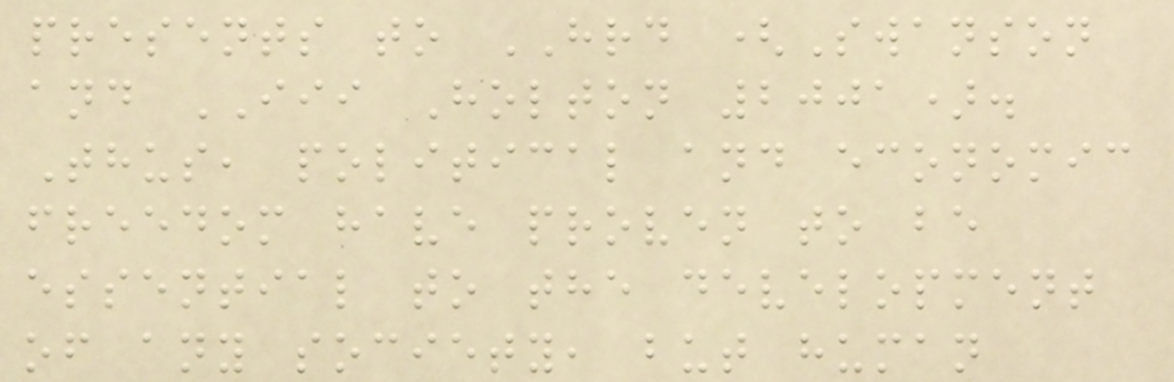presents to HRD (Swanson
and III Holton 2001).
Thus, political and economic
freedom have proven to be
essential to the development
of any society, but human
